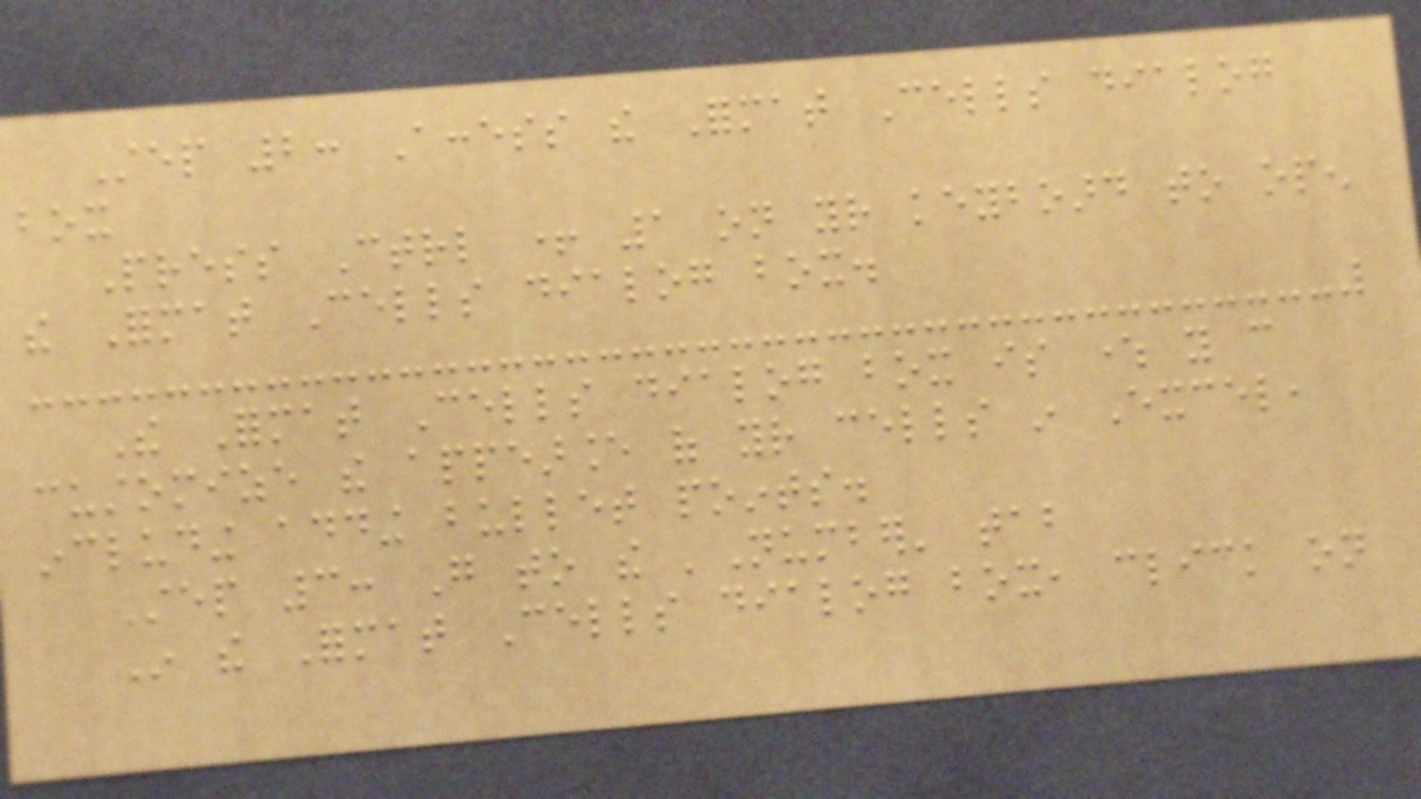Step 2: Access the Format Cells dialog
box
Press Ctrl + 1 on your keyboard to open
the Format Cells dialog box.
The Format Cells dialog box is where you can
customize the appearance of your cells in Excel,
including adding bullet points.
Step 3: Go to the 'Number' tab
In the Format Cells dialog box, click on
